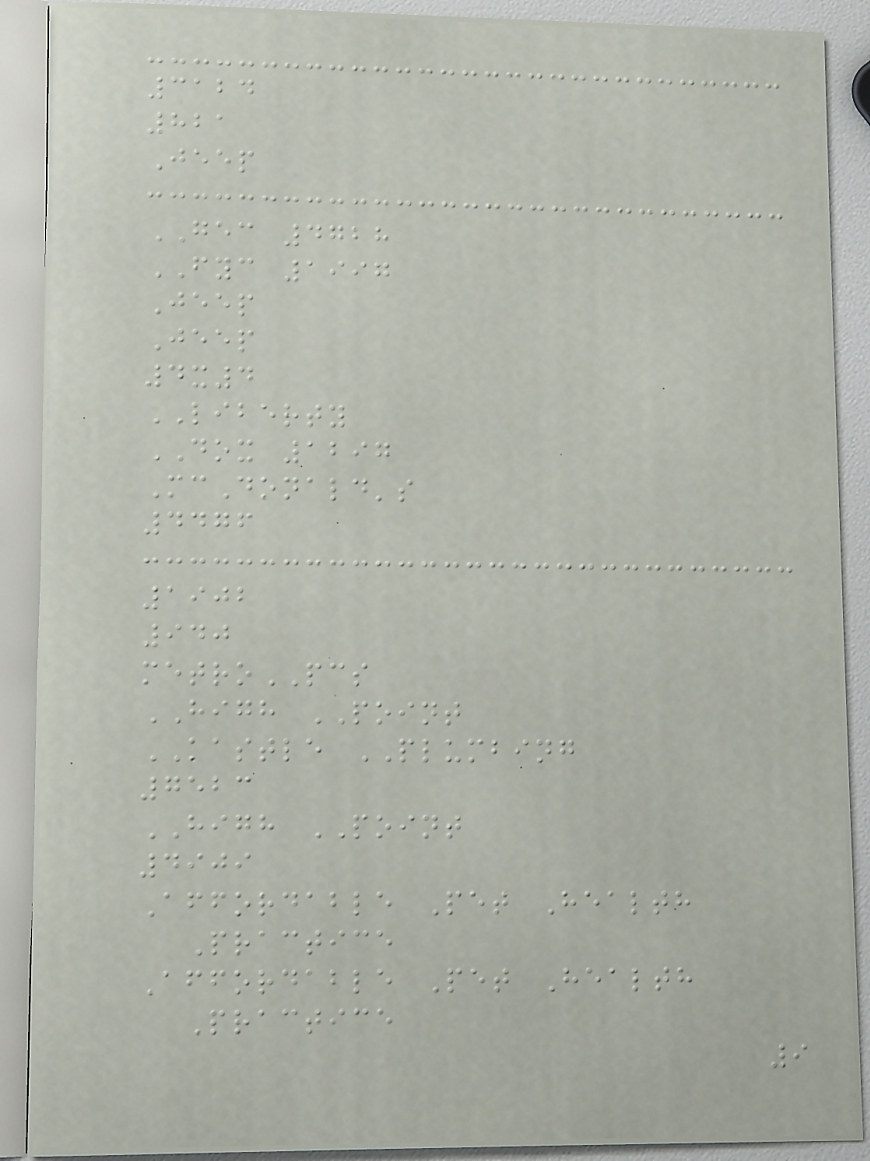3124
821
Jeep
GEC 4728
FYC 1997
Jeep
Jeep
4x4
LIBERTY
DOX 1297
McDonald's
4476
1902
940
metroPCS
HIGH POINT
KASTLE PLUMBING
7523
HIGH POINT
4909
Affordable Pet Health
Practice
Affordable Pet Health
Practice
9
